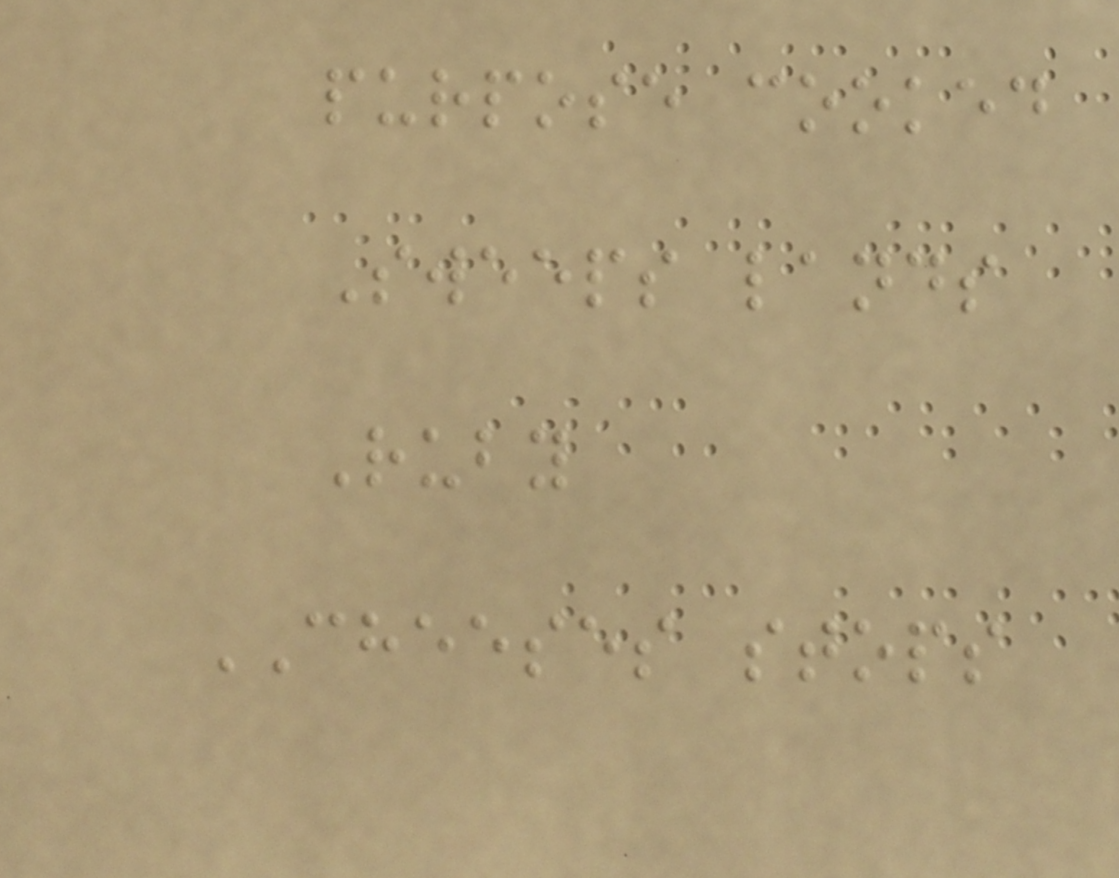purpose cooked
Sweeps lands
Ruby
CHEESES stops
